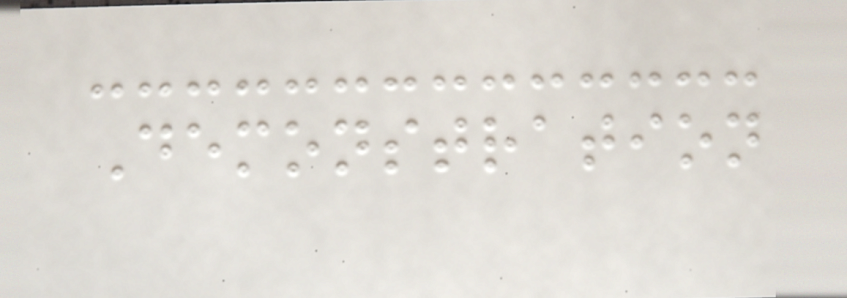Demonstration
